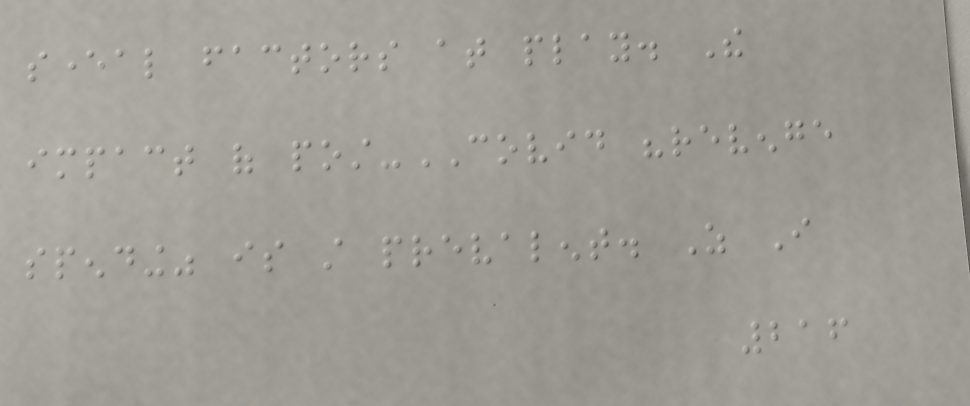several factors at play. The
impact of post-COVID "revenge
spending" is still prevalent. As I
216
